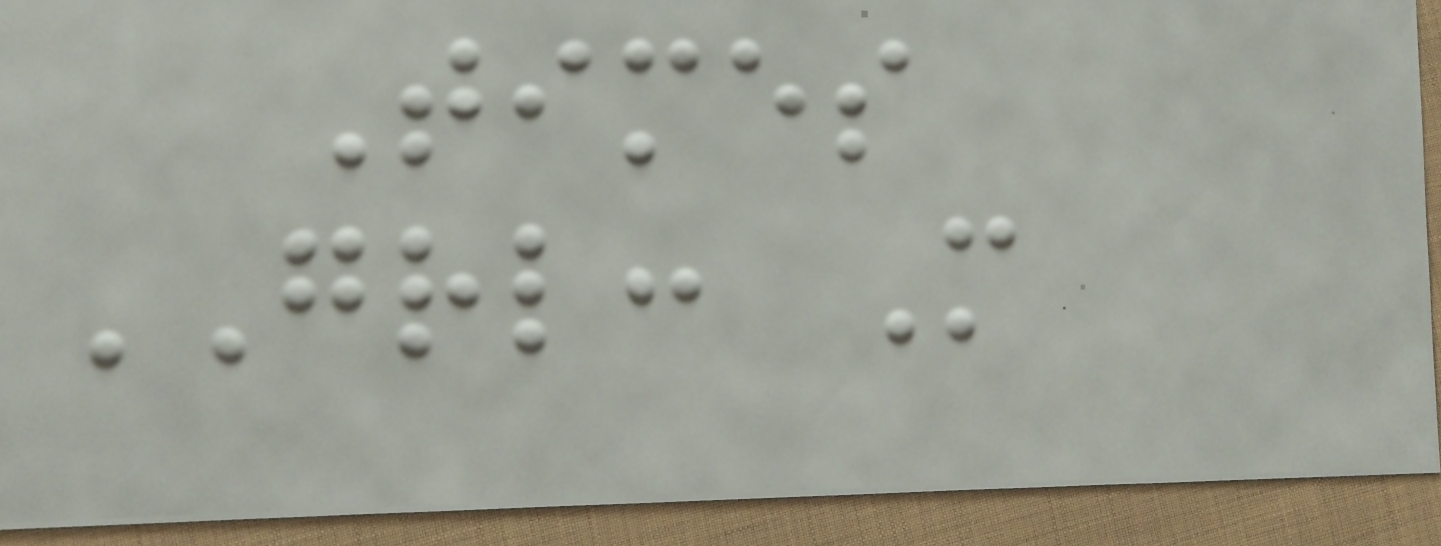Times
GRL: M
